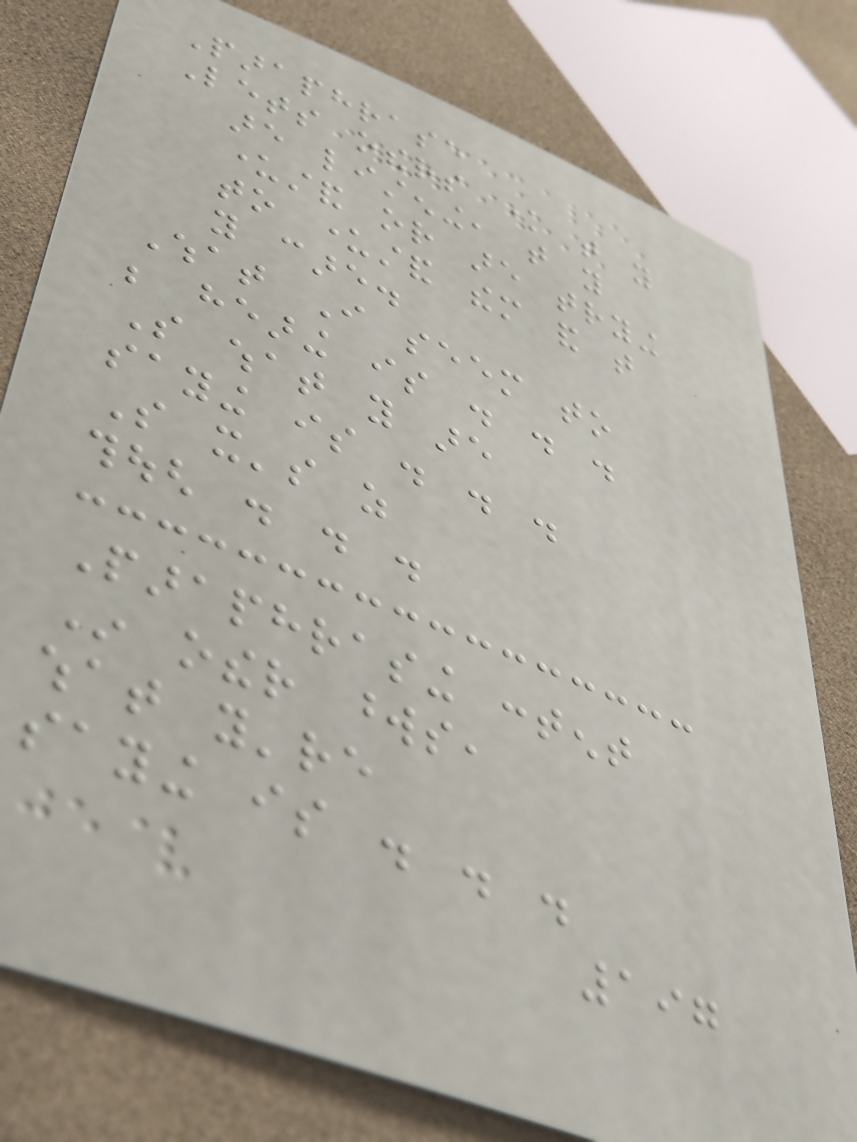Paraphrase
Lets others know that you
are listening, that you
understand or are trying
to understand them and that
you care.
What I seem to
be hearing is . . .
So what you are
saying is . . .
So it's as
though . . .
Paraphrasing content
In other words,
what you're
saying is . . .
197
